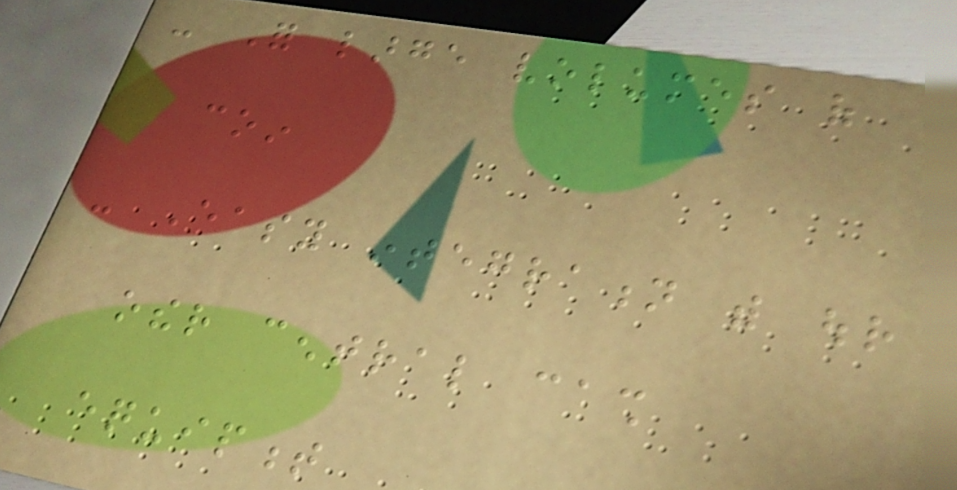- For large volumes of
coin
- Easy integration with our
other central cash
equipment
